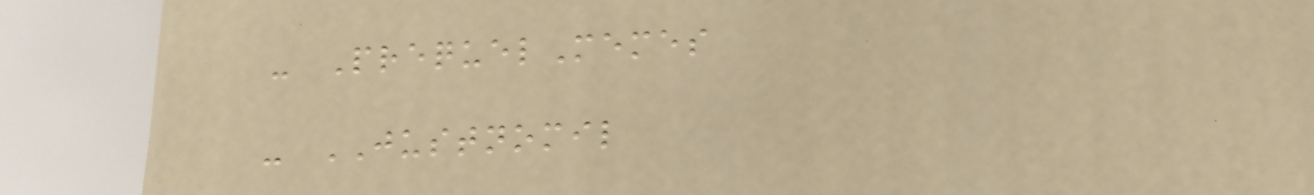- PrequelMemes
- JUSTNOMIL
